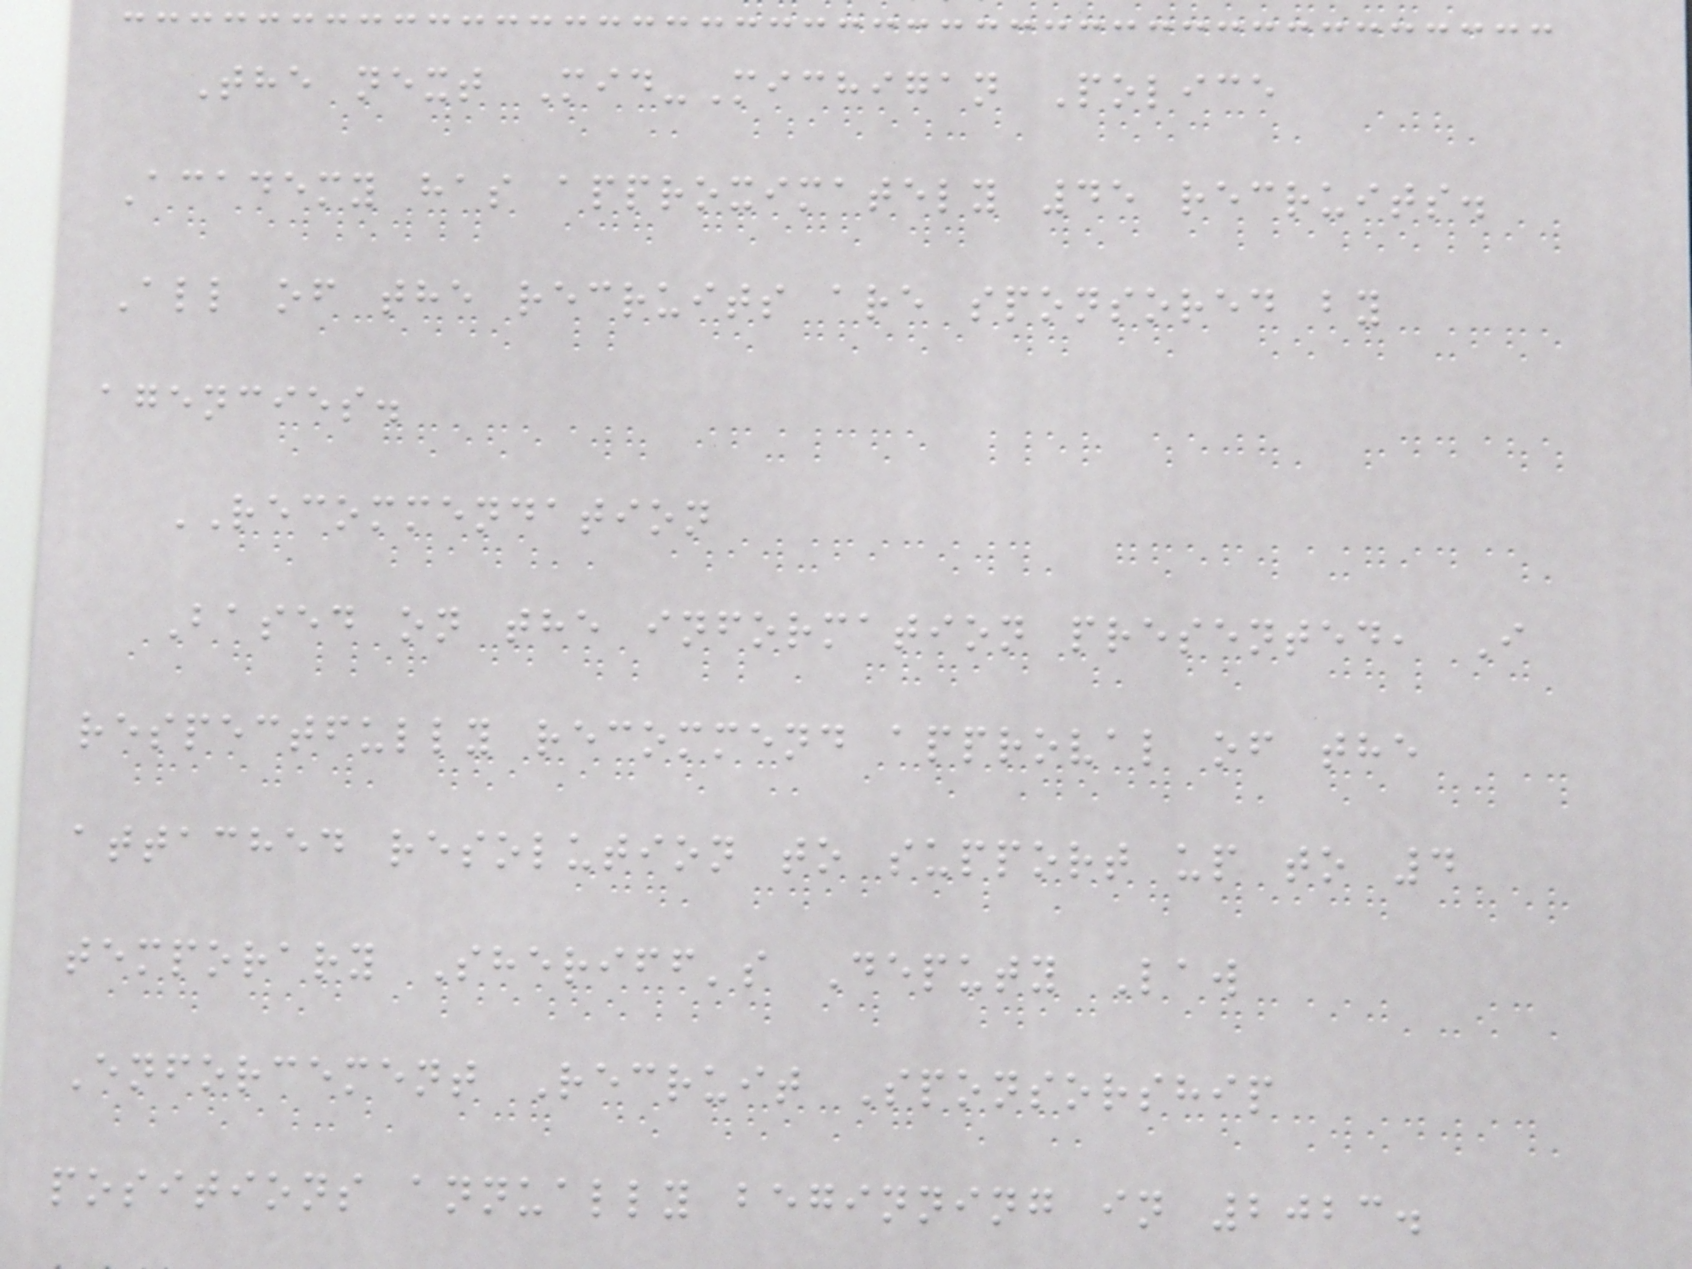The next Mid-Michigan Police
Academy has approximately 45 recruits.
All of the recruits are sponsored by
agencies.
RECOMMENDATION
Based on the information presented, I
respectfully recommend approval of the
attached resolution to support up to 4
temporary Sheriff's Deputy Law
Enforcement Recruit Sponsorship
positions annually beginning in 2023.
